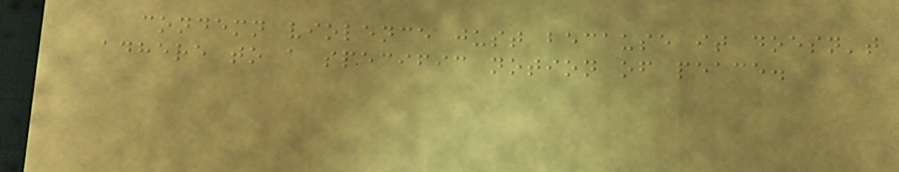condemn violence just because it doesn't
adhere to a specific notion of peace.
